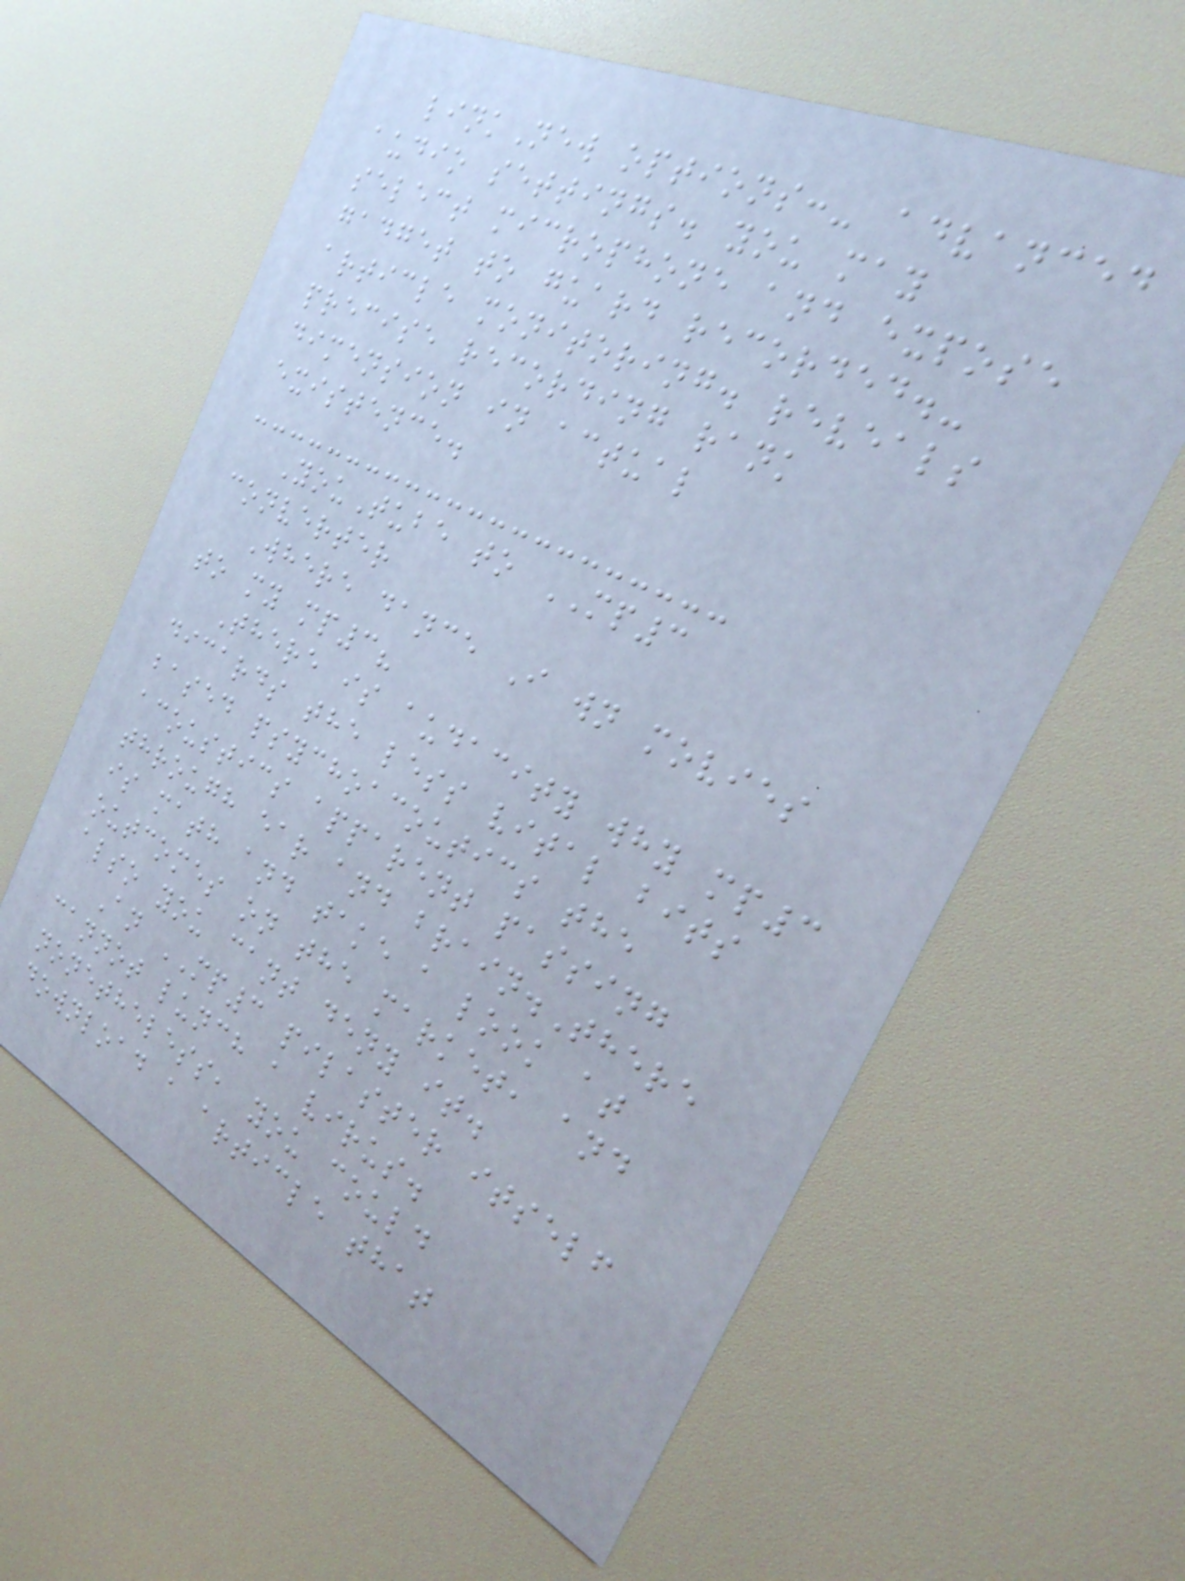linkNew options:- advanced
audio settings. you may
select microphone and expose
gadget to guard recorded.-
article monitoring. reveals
precise recording rank
dimension in actual
existence.
YouTube to MP3
converter
Where dance I wn movies
to my mp3?
There is audacity why mp3
dicards the less vital bits
based psychoacoutics the
acoustics apparent passing
through ear and brain.There
is math and take a look at
outcomes on the market, and
also you cant deny it.
An MP3 pilaster itself
cannot lunch a virus.
nonetheless, you could
download a article that
